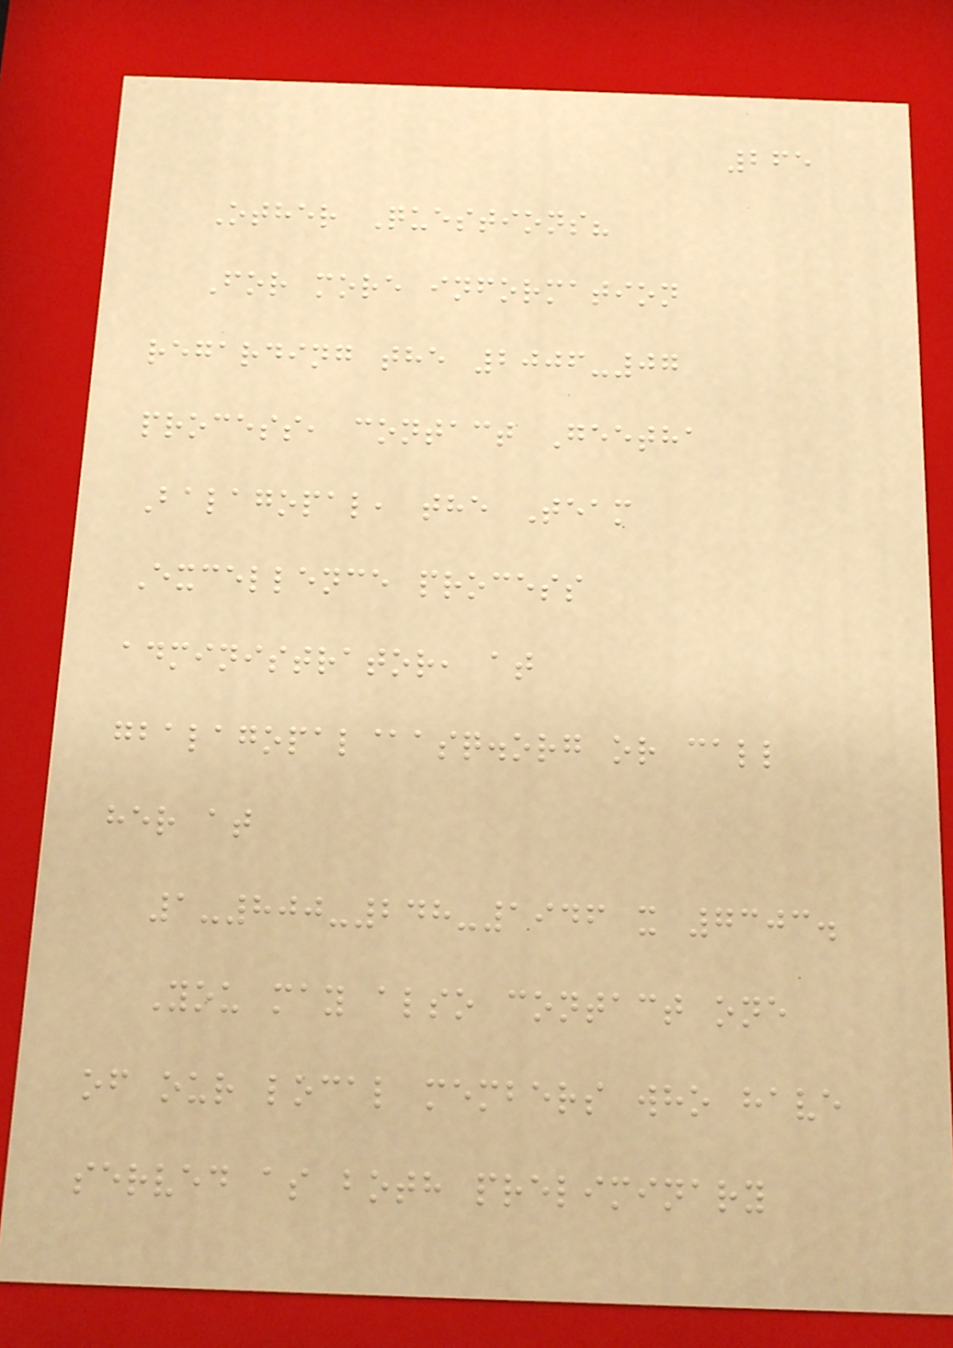265
Other Questions?
For more information
regarding the 2006-07
process, contact Geetha
Balagopal, the Team
Excellence process
administrator, at
gbalagopal@asq.org or call
her at
1-800-248-1946 x 7303.
You may also contact one
of our local members who have
served as both preliminary
